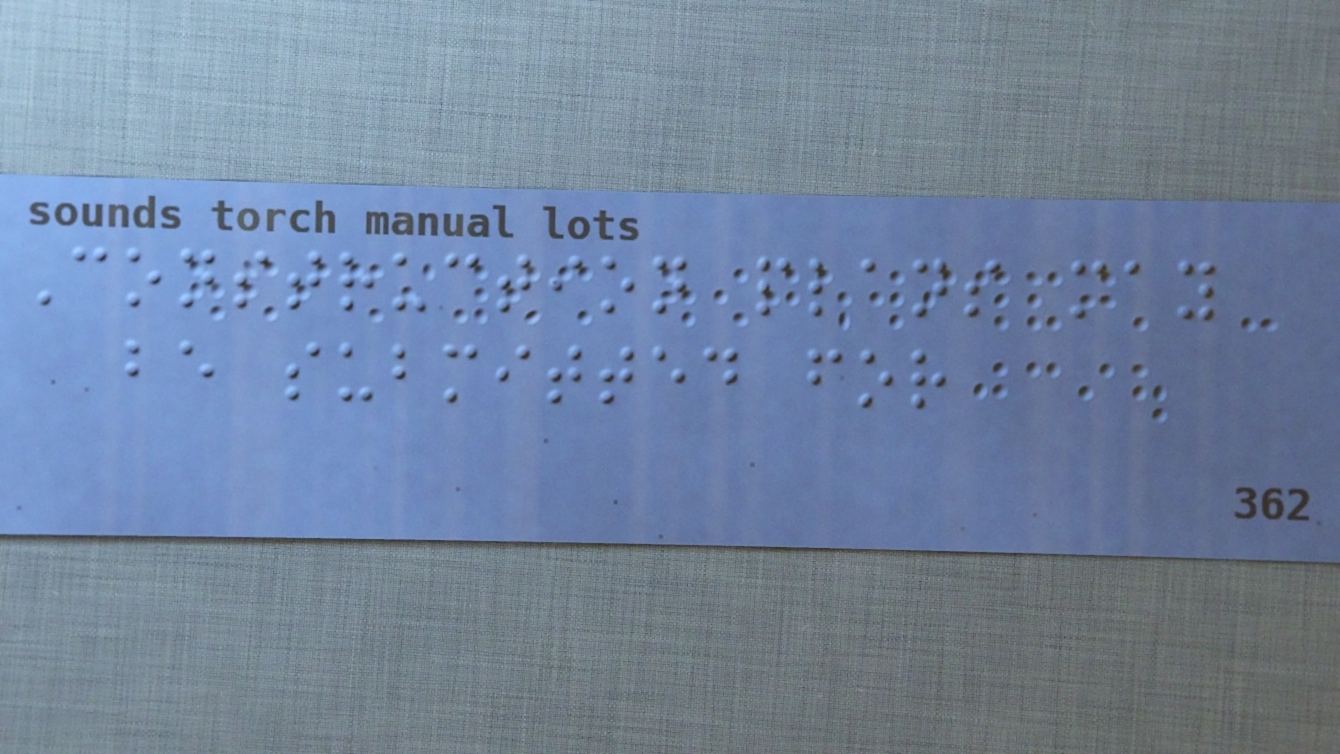Construction plans may
be submitted for
